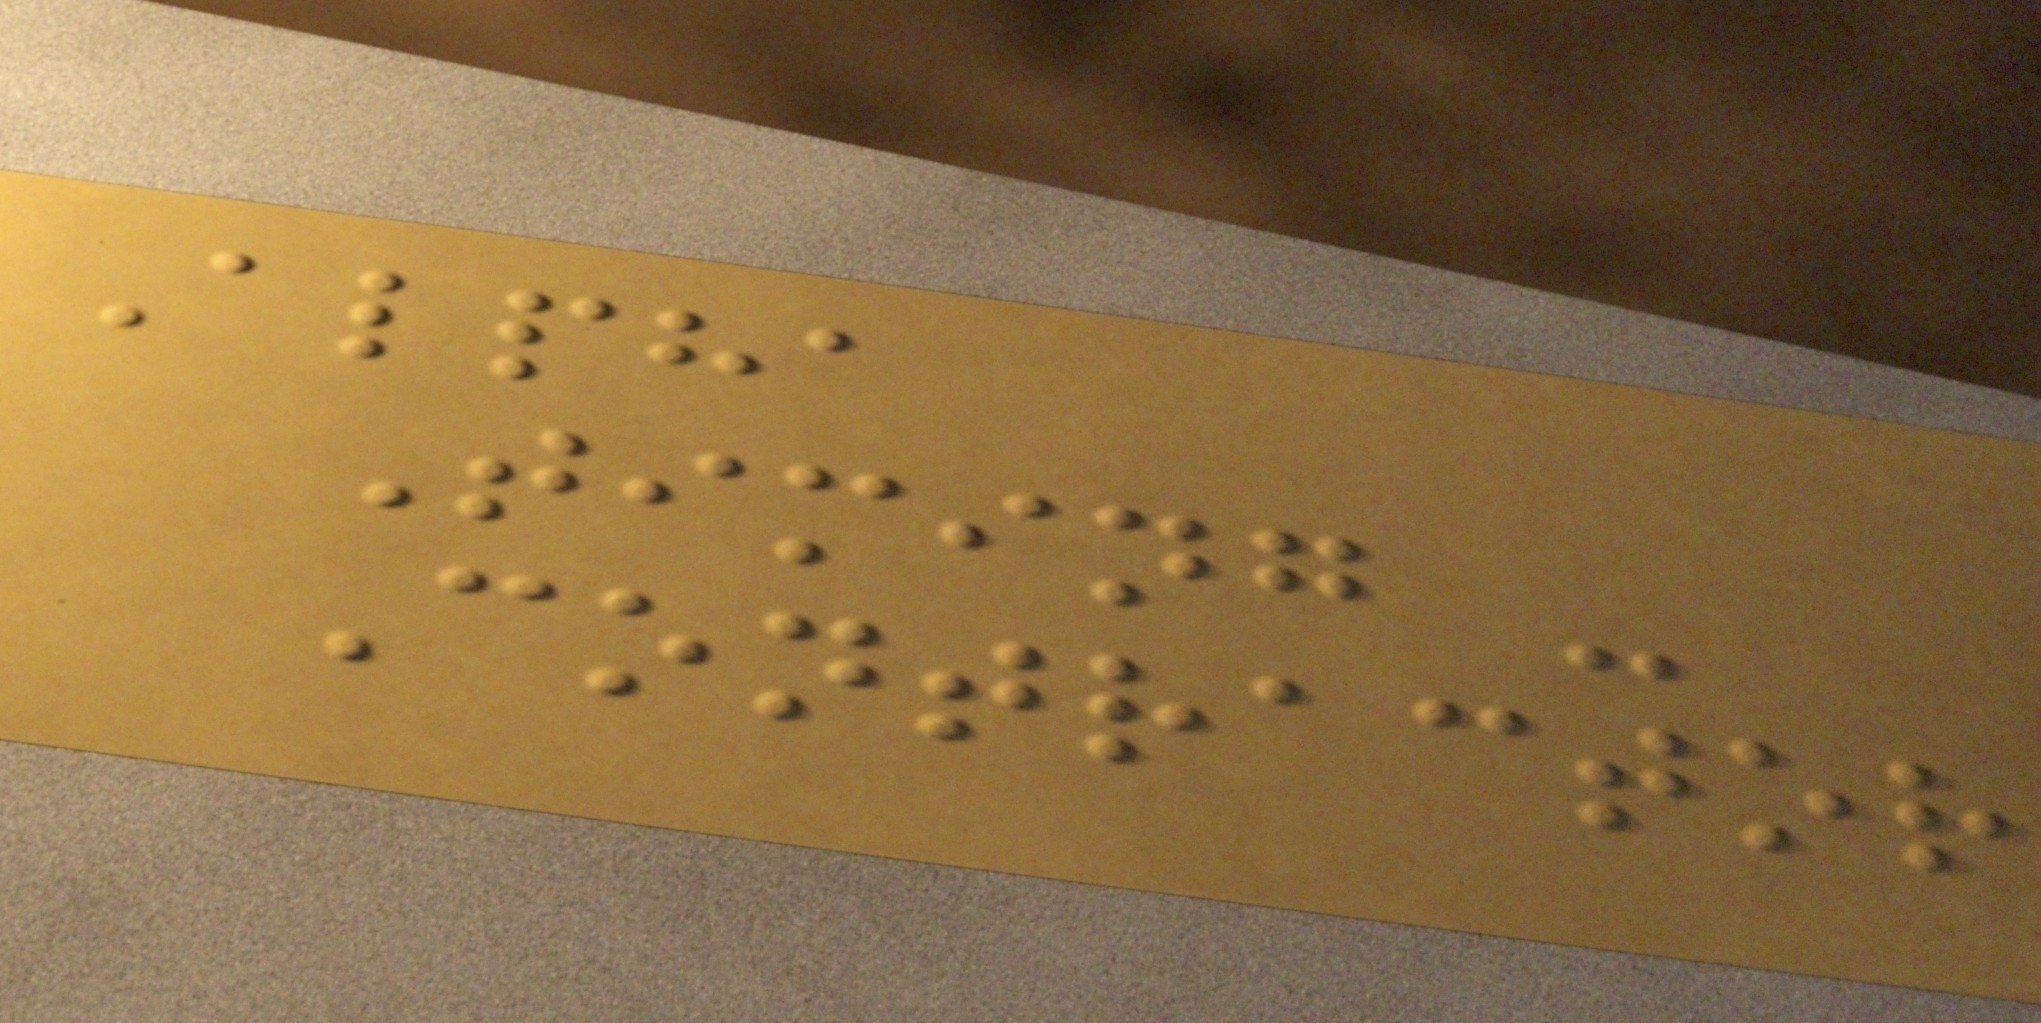Alpha
Timing -
Contractor
